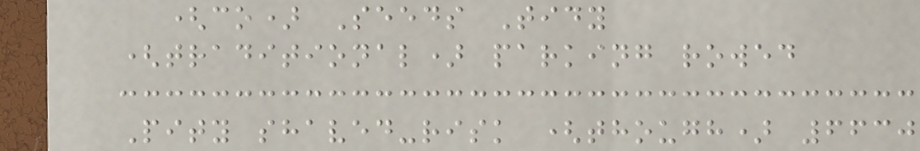(co) Seeds Tidy
(traditional) parking rowed
Pity shaved-risk (though) 6630
